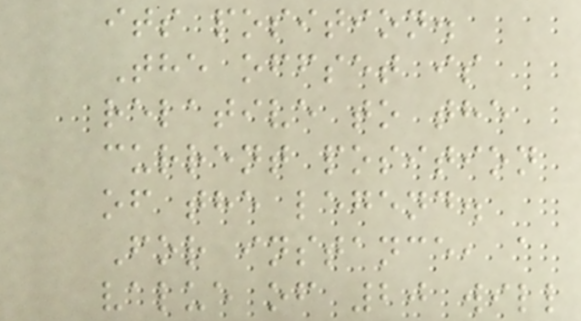its position.
The offset is
relative to the
current position
of the legend.
For instance, a
value of 20 will
